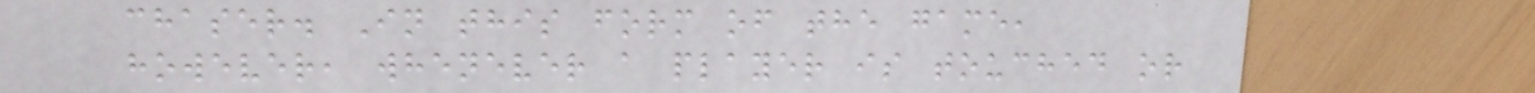chaser. In this form of the game,
however, whenever a player is touched or
